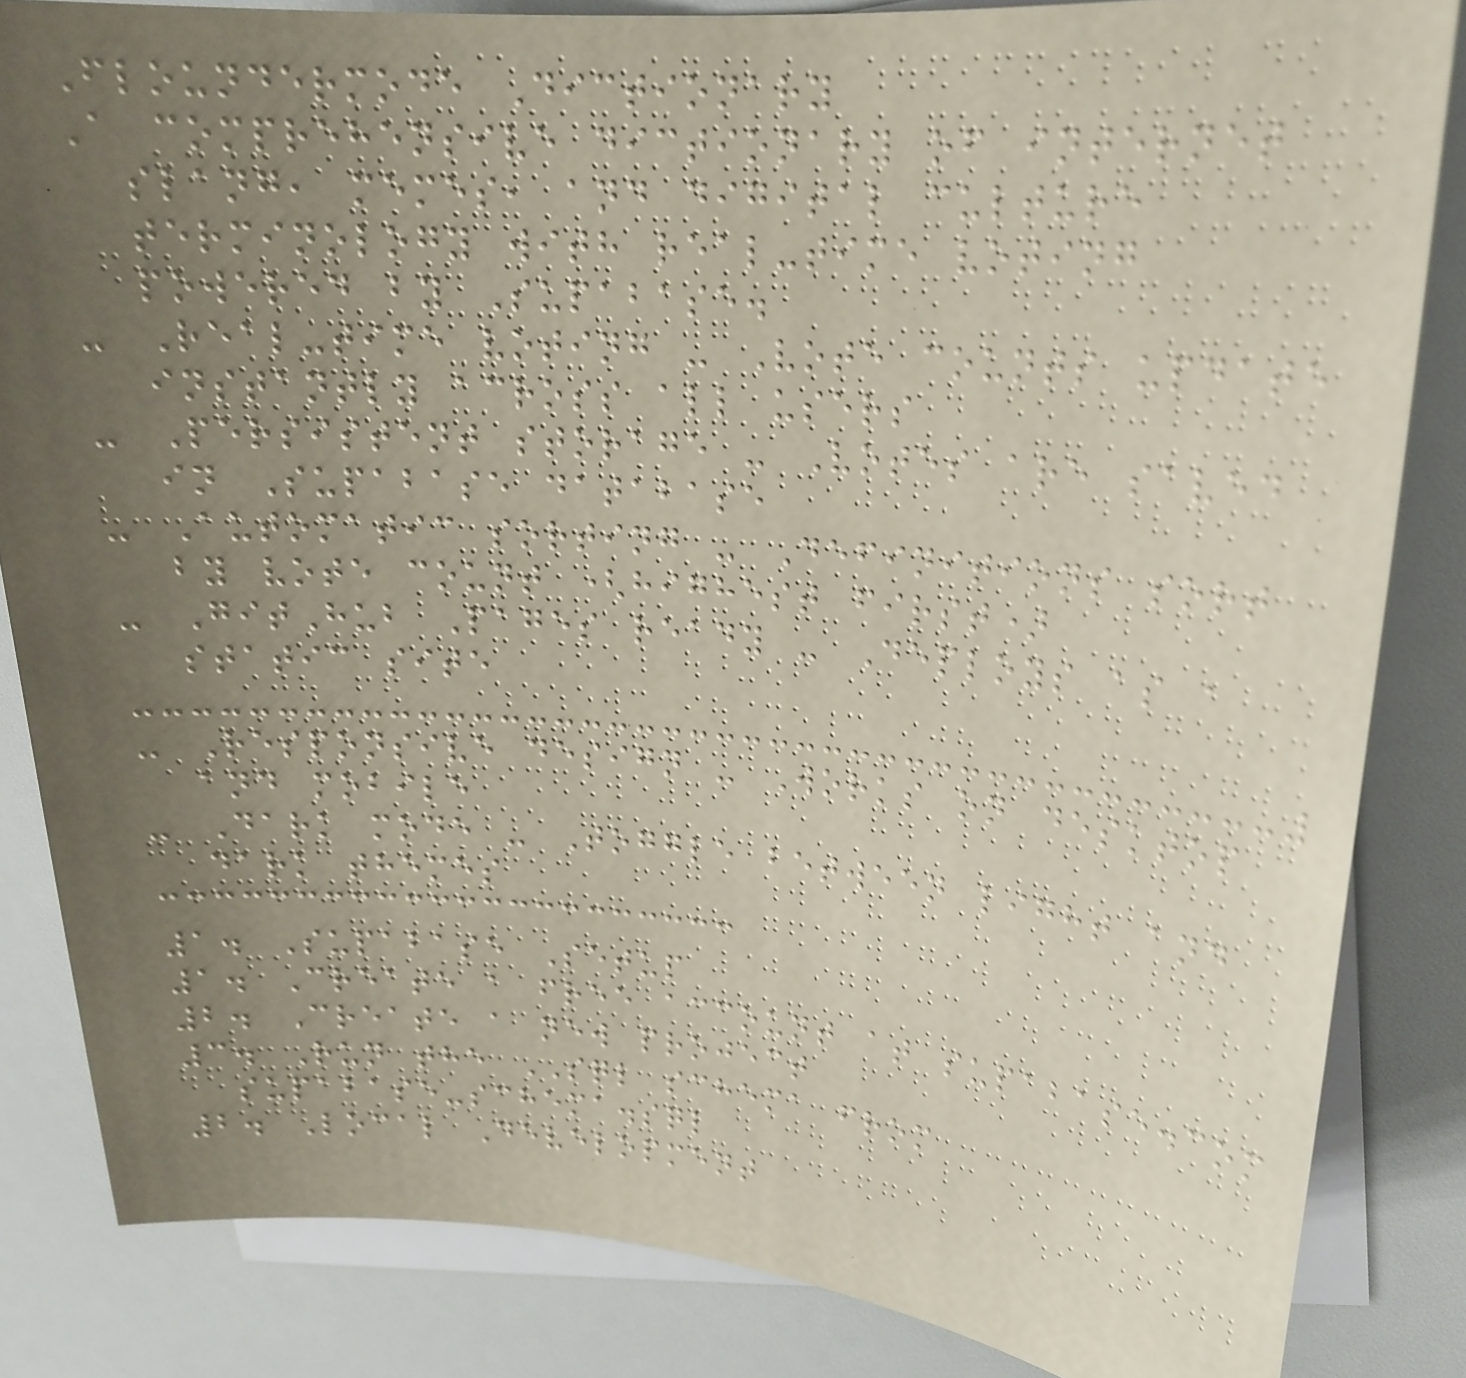Floundermode Dictionary
A comprehensive dictionary of internet
slang, memes, and digital culture
terminology with real-time voting
powered by Supabase.
- Real-time voting - Vote counts update
instantly across all users
- Persistent storage - Votes are saved
in Supabase database
- Automatic sorting - Definitions sort
by vote count (highest first)
- GitHub Pages ready - Deploys as a
static site
- Responsive design - Works on desktop
and mobile
- Dark mode - Toggle between light and
dark themes
1. Supabase Setup
1. Create a free account at supabase.com
2. Create a new project
3. Run the SQL schema from
supabase-schema.sql
2. Local Development
